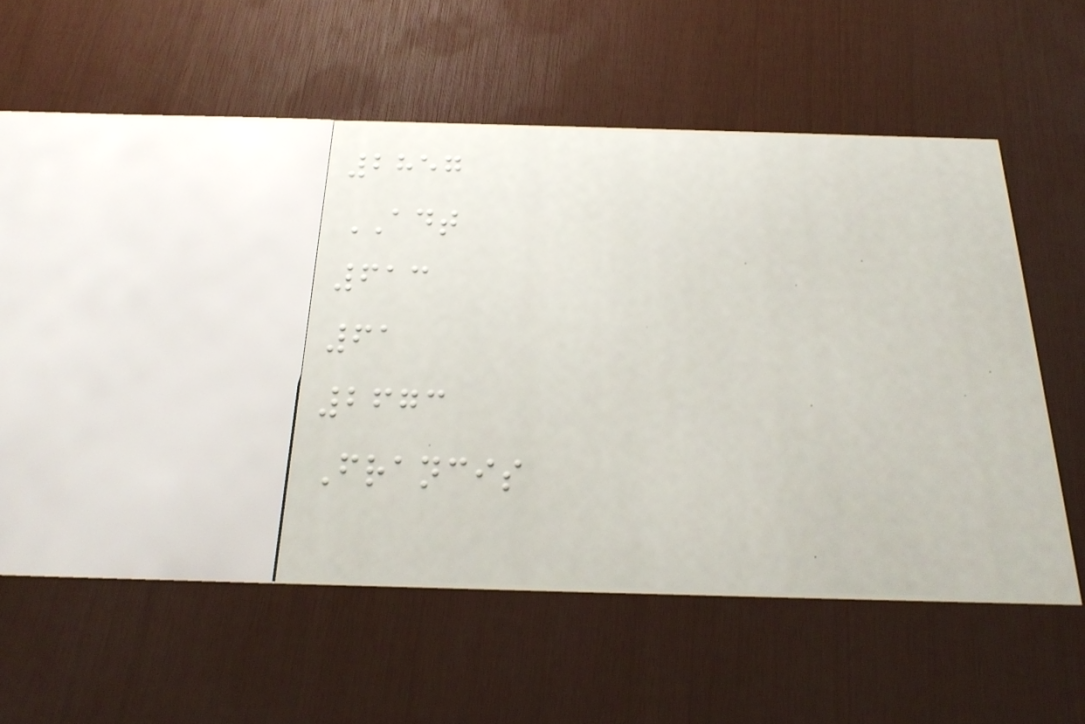2857
ADT
613
61
2673
Francis
